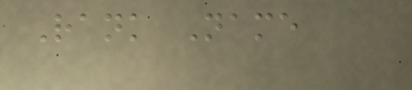Rank Name
